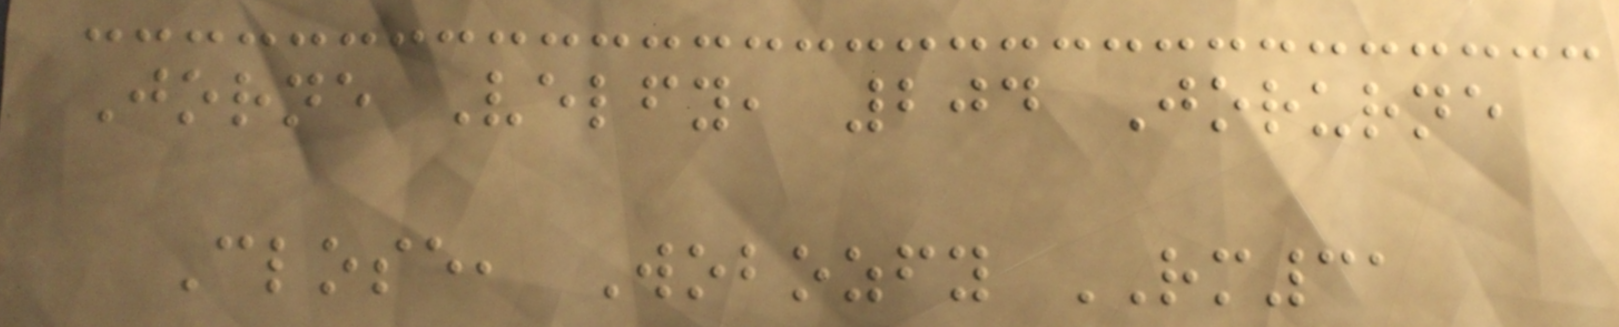Jorne Velfy, 204 Jorurne
Close, Wobozfy RM31
